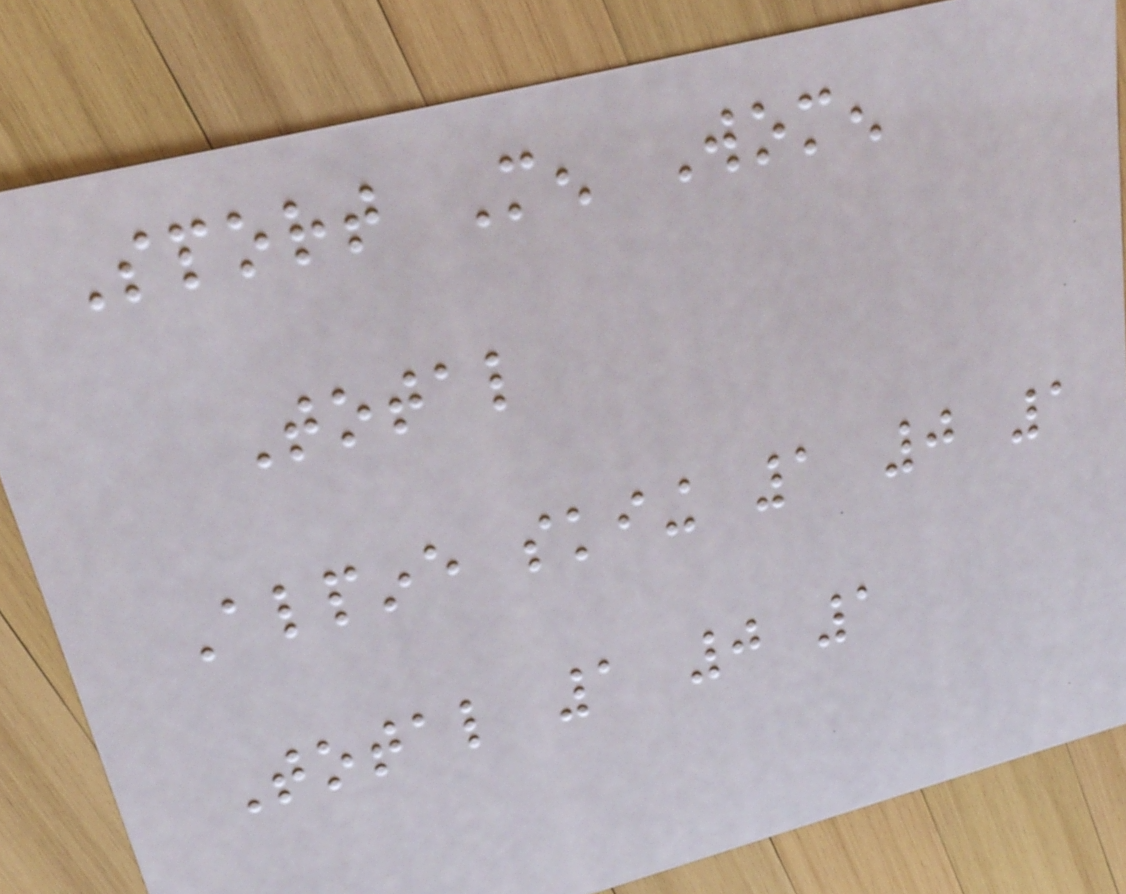Sport Men Women
Total
Alpine skiing 1 0 1
Total 1 0 1
